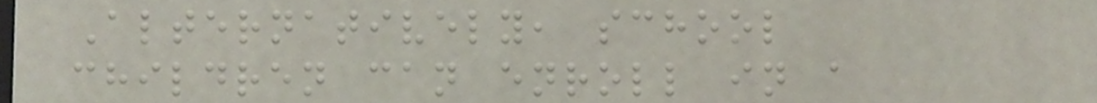Alternatively, school
children can enroll in a
